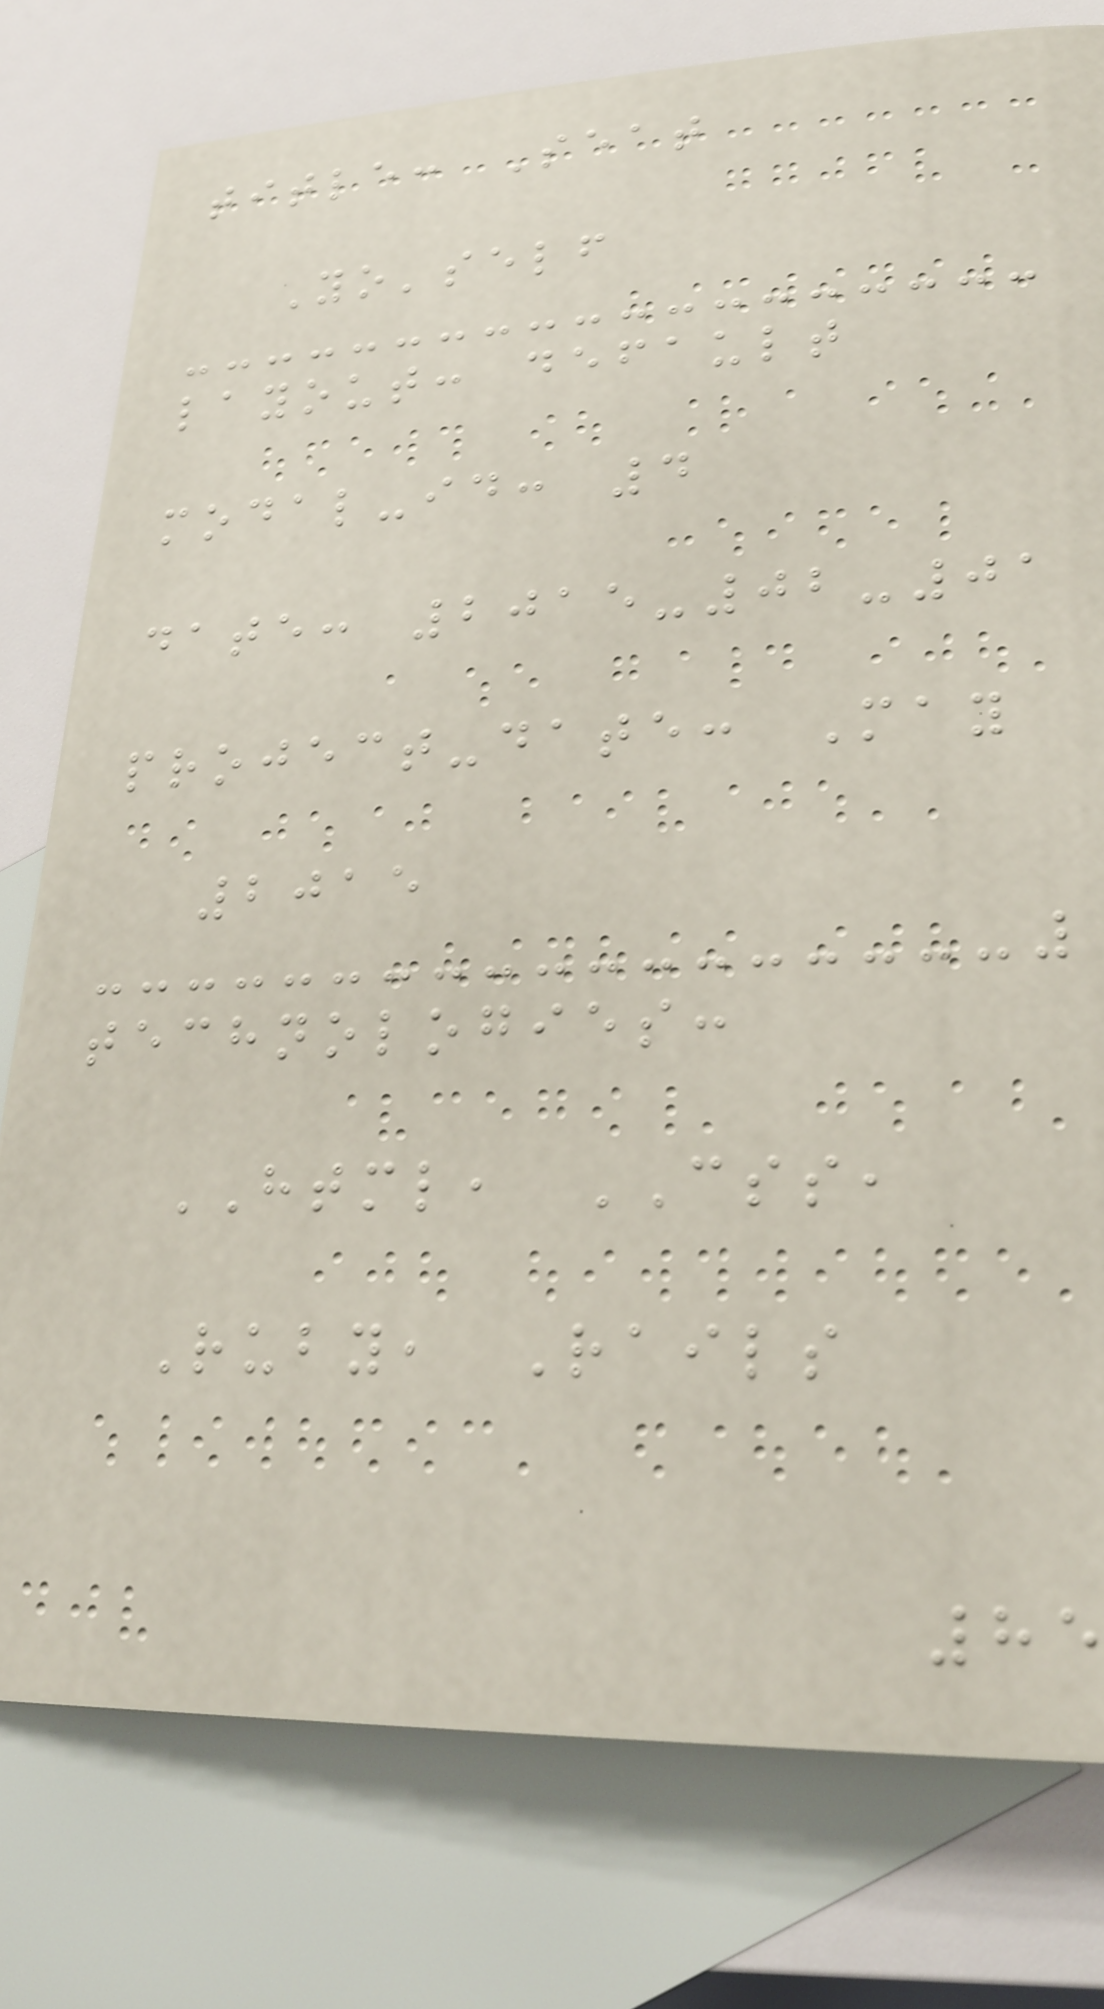title: Seat
Yo'self
layout: default
modal-id: 4
date: 2015-02-01
project-date: May
2015
technologies:
HTML, CSS,
Ruby, Rails
85
